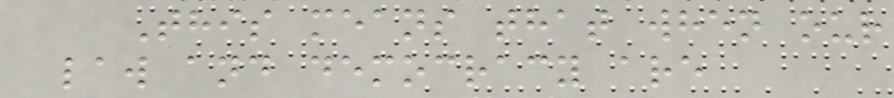This means that when our
law and democracy are
